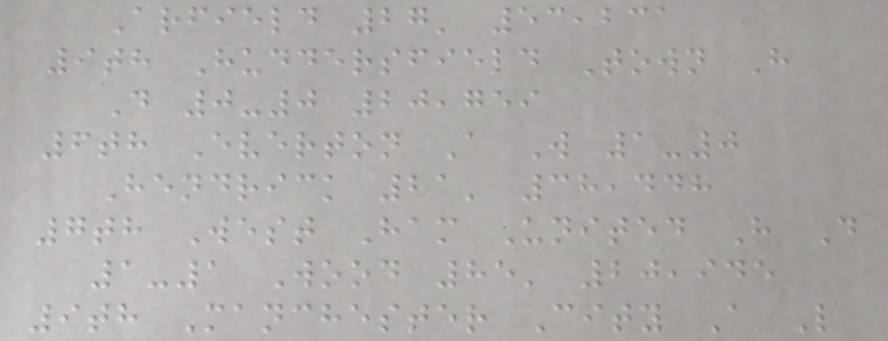Arfield 27' 53,231
9th Huddersfield Town H
D 0-0 20,759
6th Everton A W 1-0
Hendrick 21' 38,448
7th West Ham United H D
1-1 Wood 85' 20,945
9th Manchester City A L
